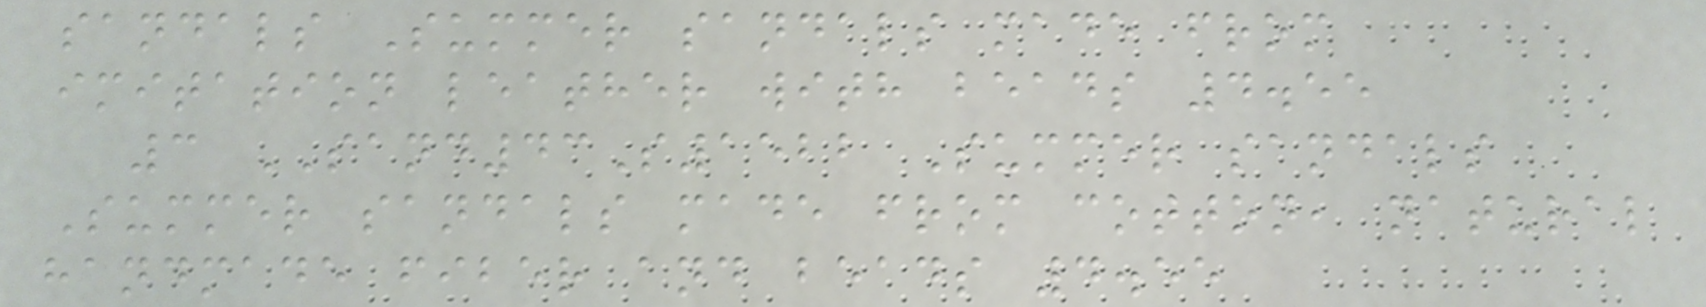sandals Summer sandals made from
imitation leather with beads 4.55
3 SAND43S1522 Summer sandals
Summer sandals made from cotton, natural
handmade fiber and beads 4.55
